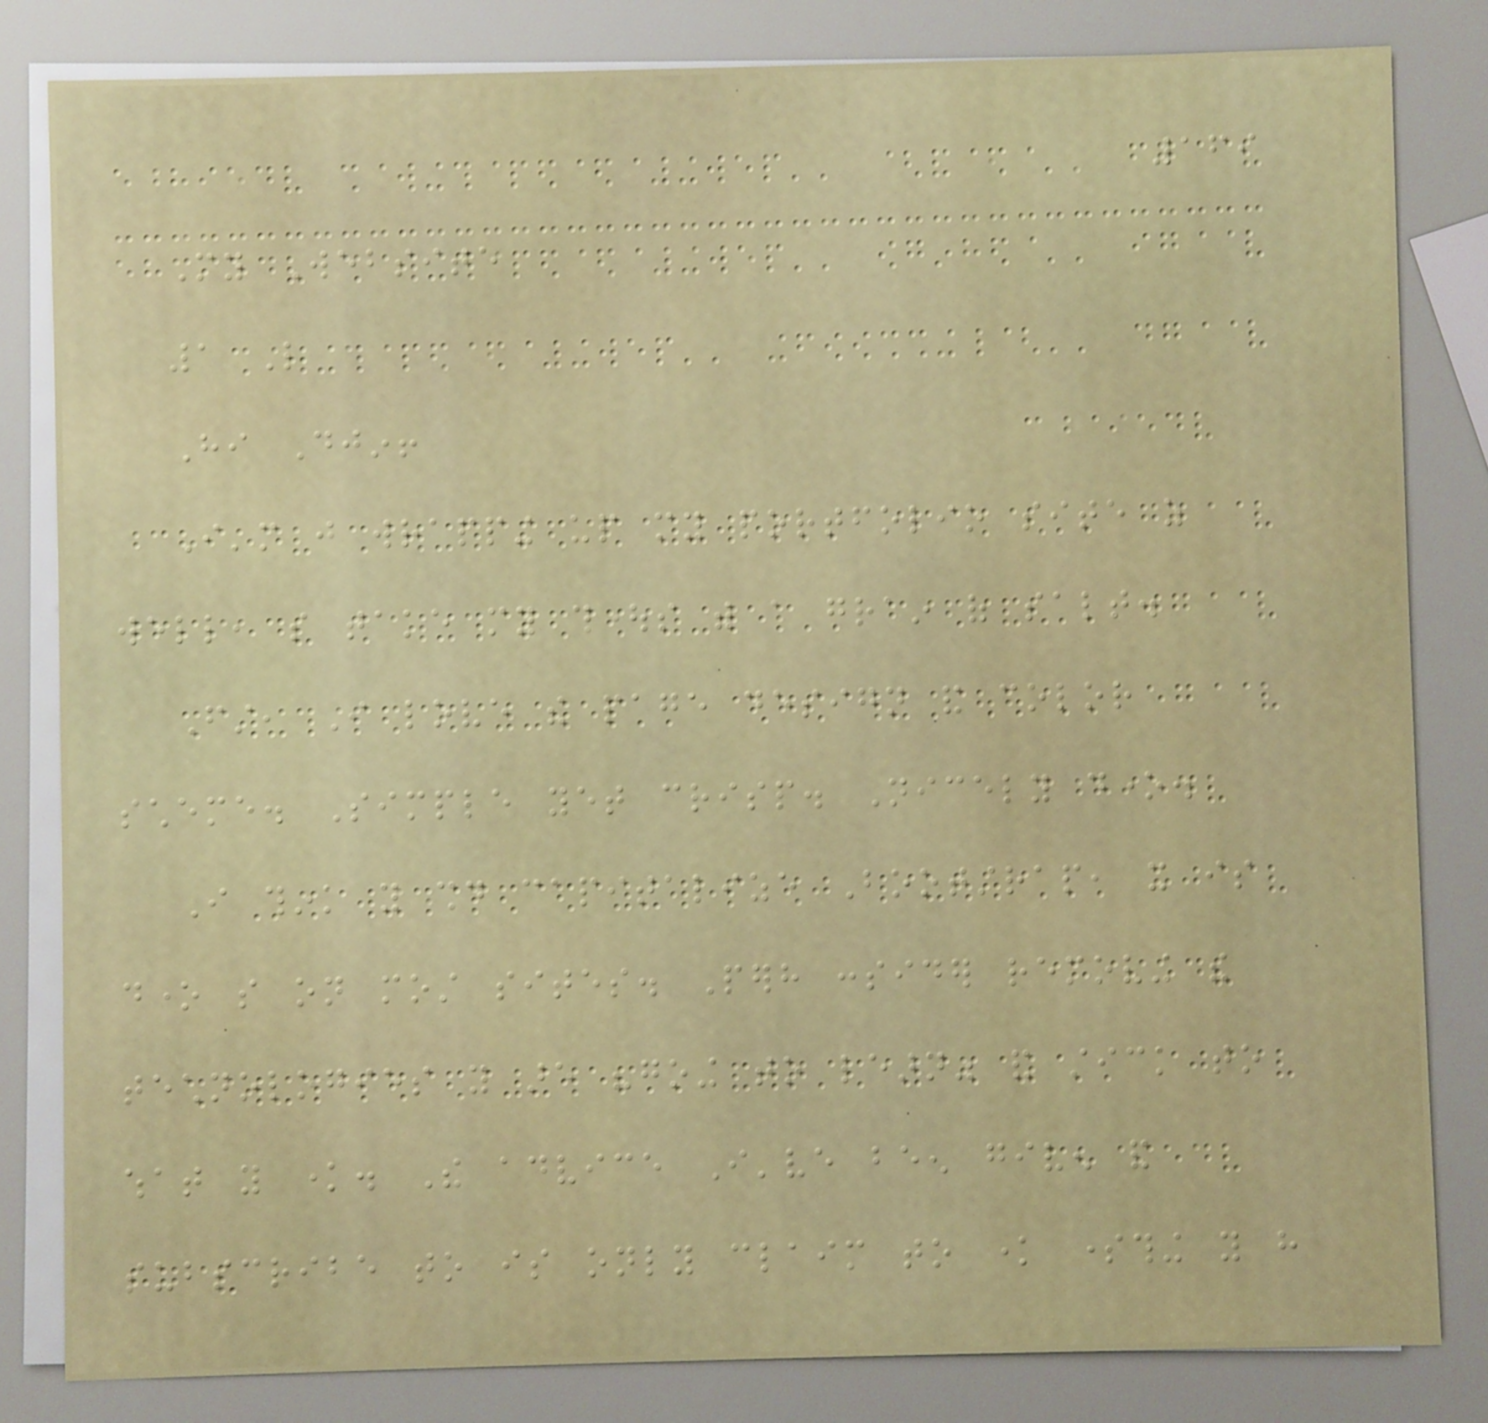169
My Website
1 Like
Hi Djin!
I'm just wrapping up my portfolio site as
well, so take my thoughts with a grain of salt.
First, I love the page design and color
scheme. Simple yet crisp. Nicely done.
I think you should capitalize Bootstrap, it is
done so on most sites. Perhaps consider removing the
technologies you are "going to learn" and stick to
what you know. The advice I've been given and
subscribe to is only claim to know something you have
